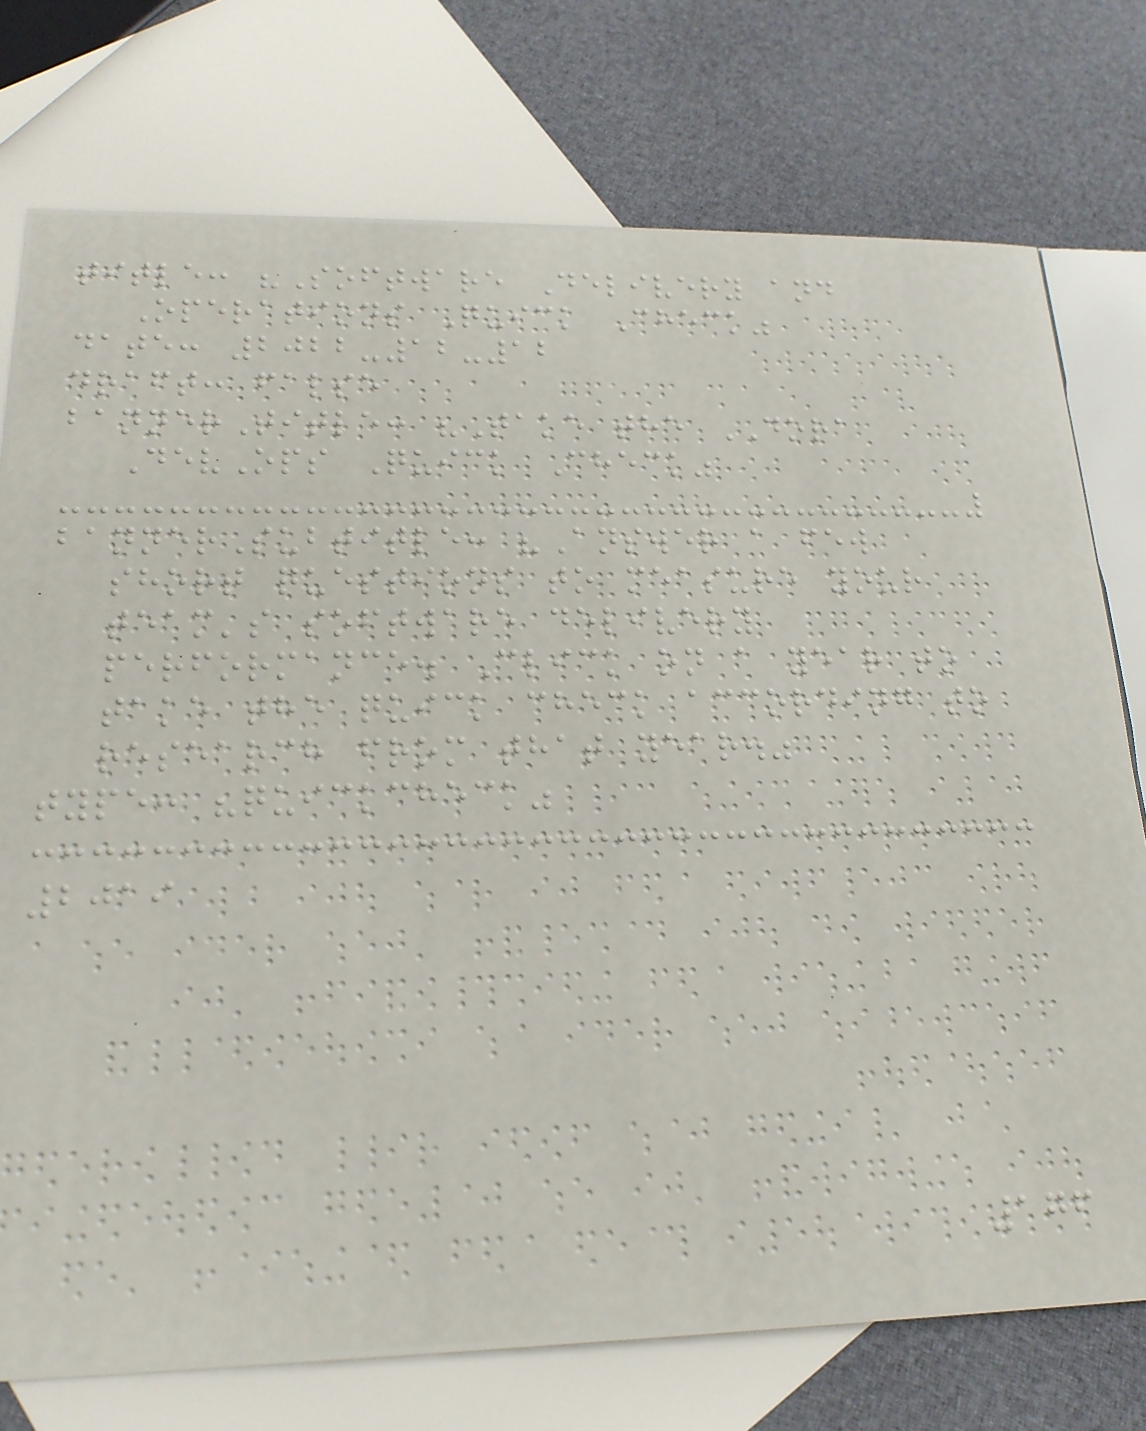title: "Software Delivery and
Operations Quick Check"
date: 2022-12-12
draft: false
bannerTitle: "Take the DORA
DevOps Quick Check"
bannerSubtitle: "Answer a few
short questions to measure your
team's software delivery
performance. Click on a year to
take the quick check according to
research from that year."
type: "quickcheck"
2019
176
